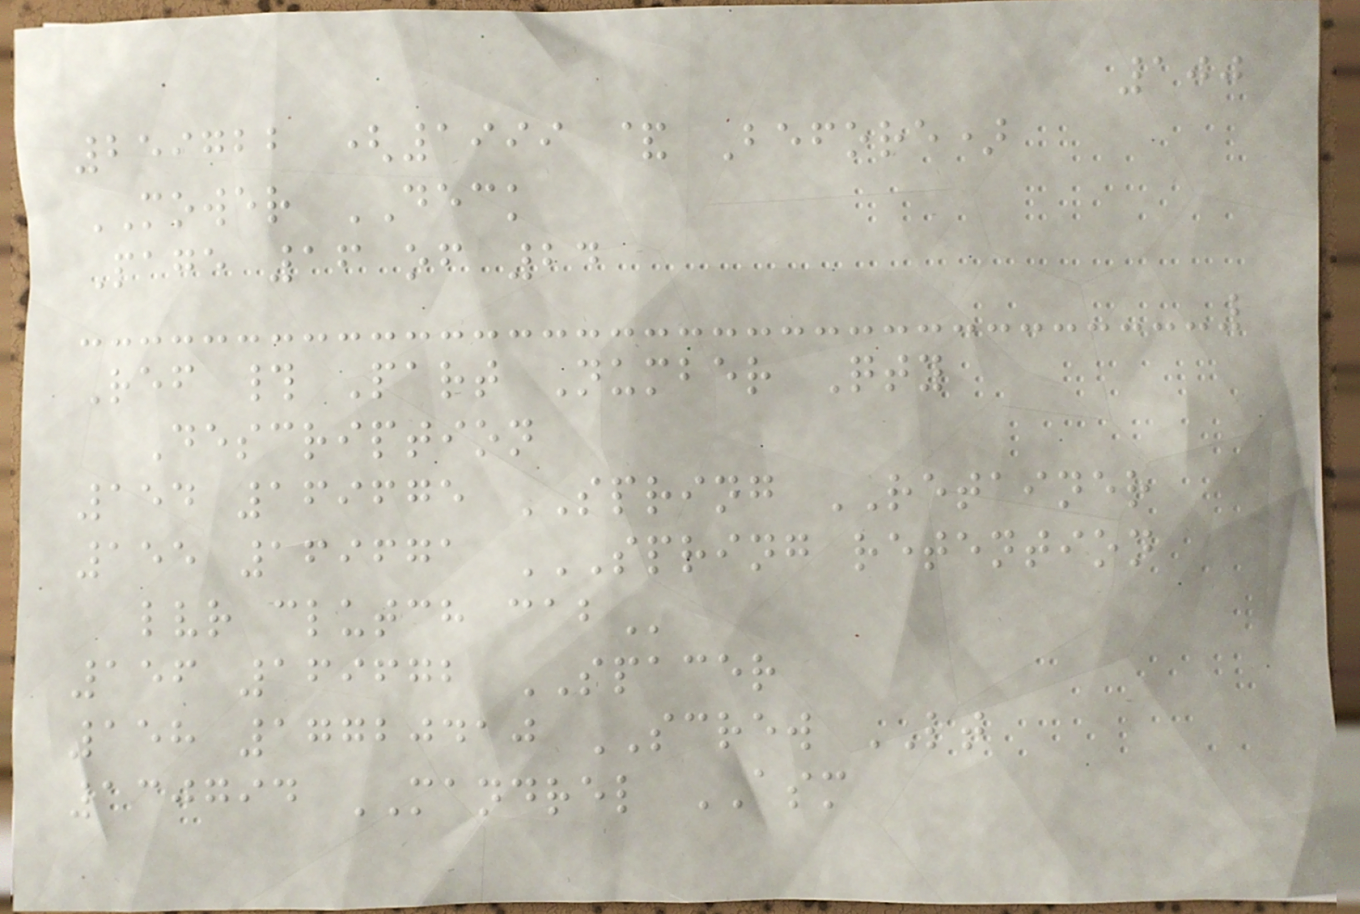100
259722 (1999 & Before)
MOWER DECK
Page 16 of 24
Ref # Part Number Qty
Description
154 169675 SPRING RETAINER
155 169671 SPRING RETENTION
LVR CLUTCH CAB
156 169672 SPACER
158 17720410 SCREW LT
130794 MANDREL ASM
